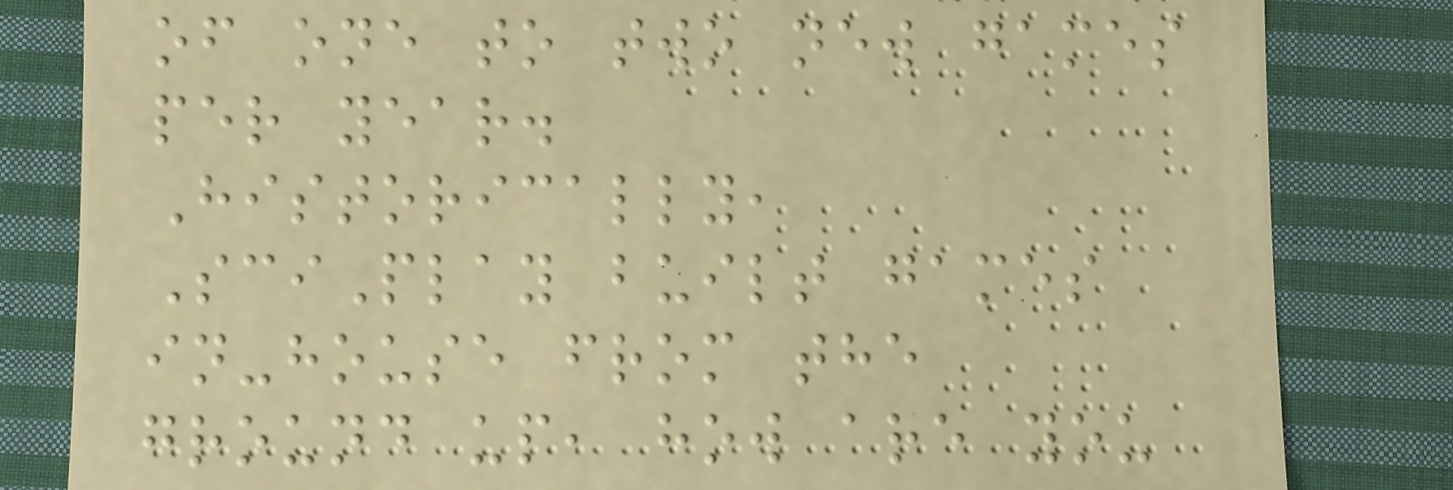of one to two new games
per year.
Historically,
SciPlay built games
in-house from the
ground up, how are you
